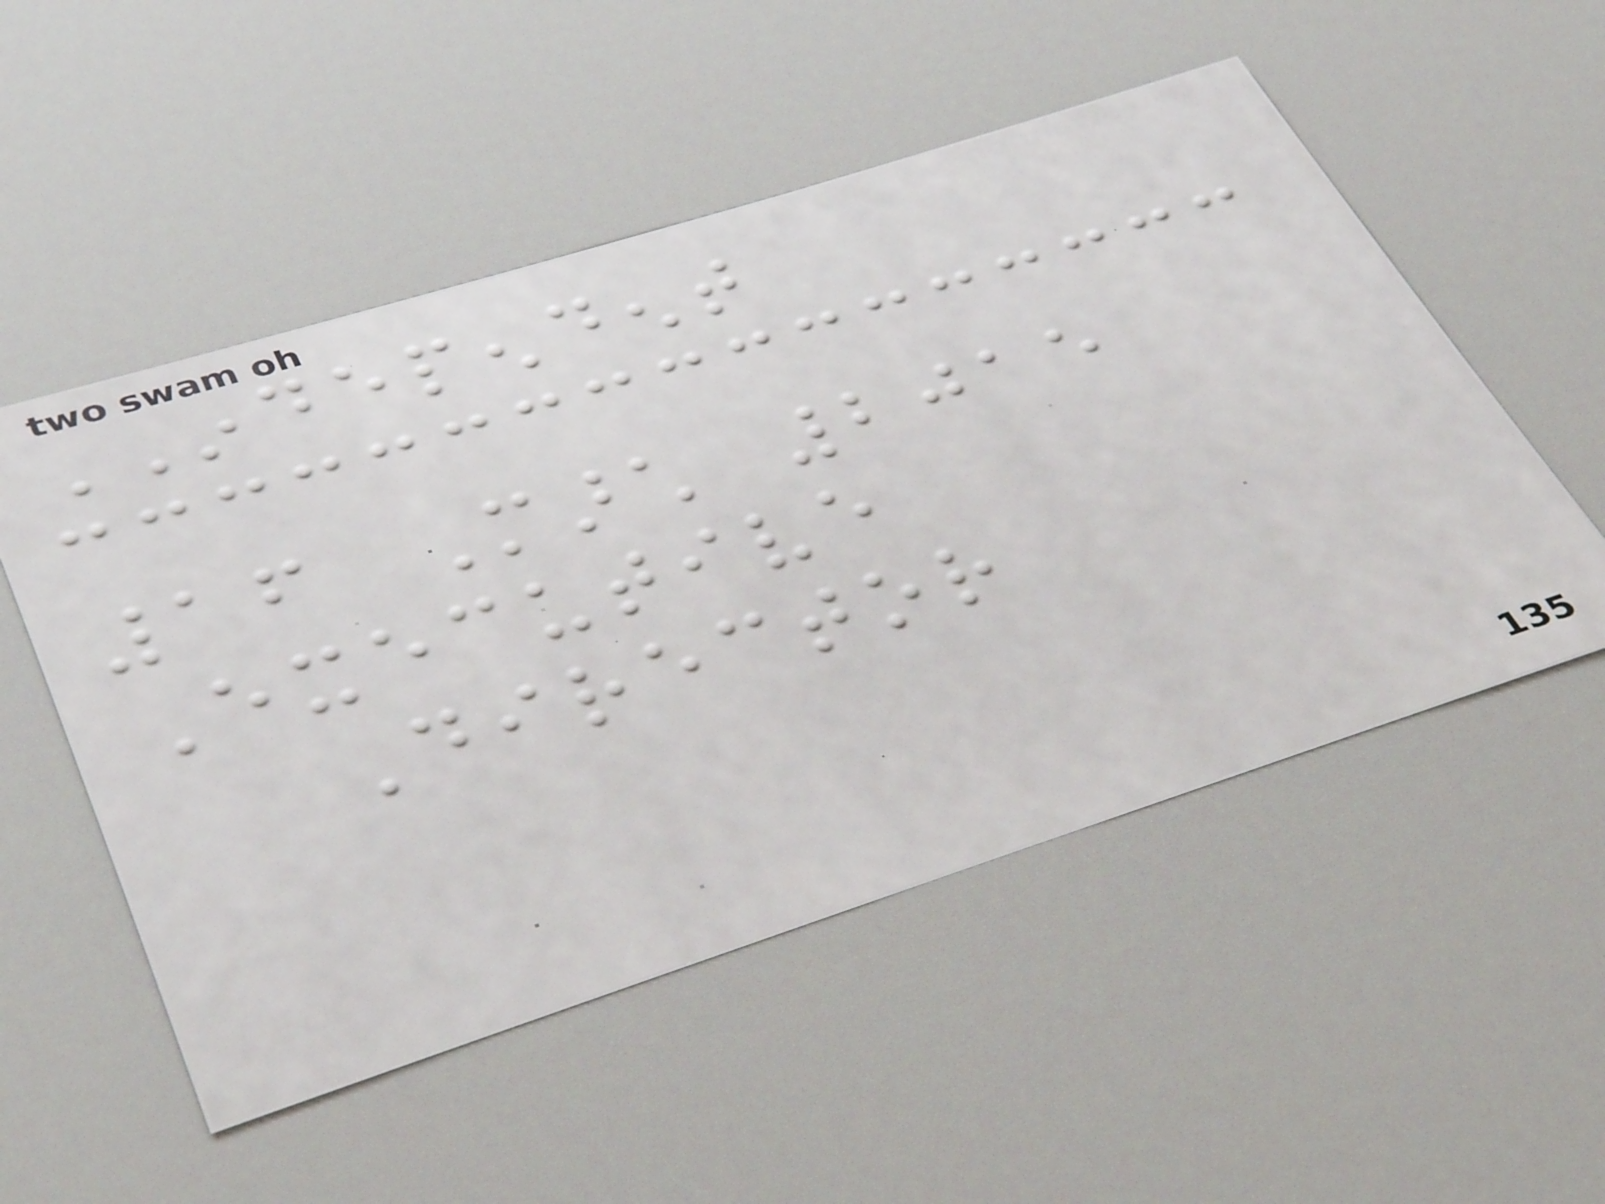INDEPENDENT
16 March 2015
Executive
Director
